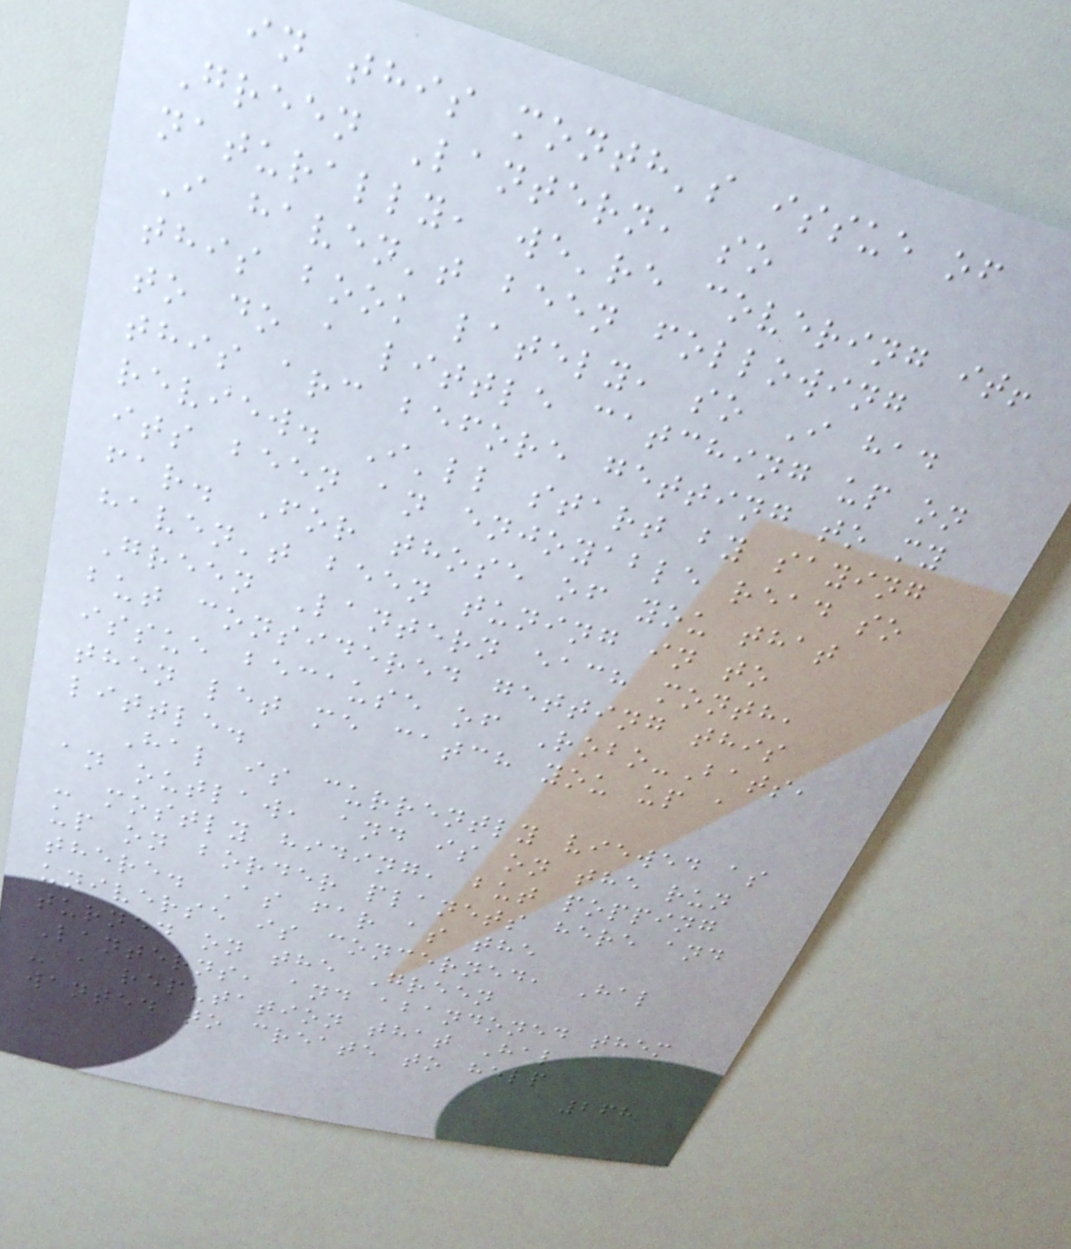in this month's issue of
Green Lantern, so
naturally, we're covering it!
I haven't been following
this book lately, so I had
to do a little catching up on
this arc before getting to my
review. I'll start by saying
its been an enjoyable read so
far. For those of you that
haven't been tuning in to
Green Lantern each month,
but considered getting this
issue because of Robo-Bats,
then let me catch you up a
little.
Hal is currently viewed as
an outlaw, and is on the run
- mostly hiding, but popping
up on border planets here and
there. As far as the
universe is concerned, Hal
turned on the Green
Lanterns, and abandoned them
- a reputation that Hal
wanted to create to help
268
